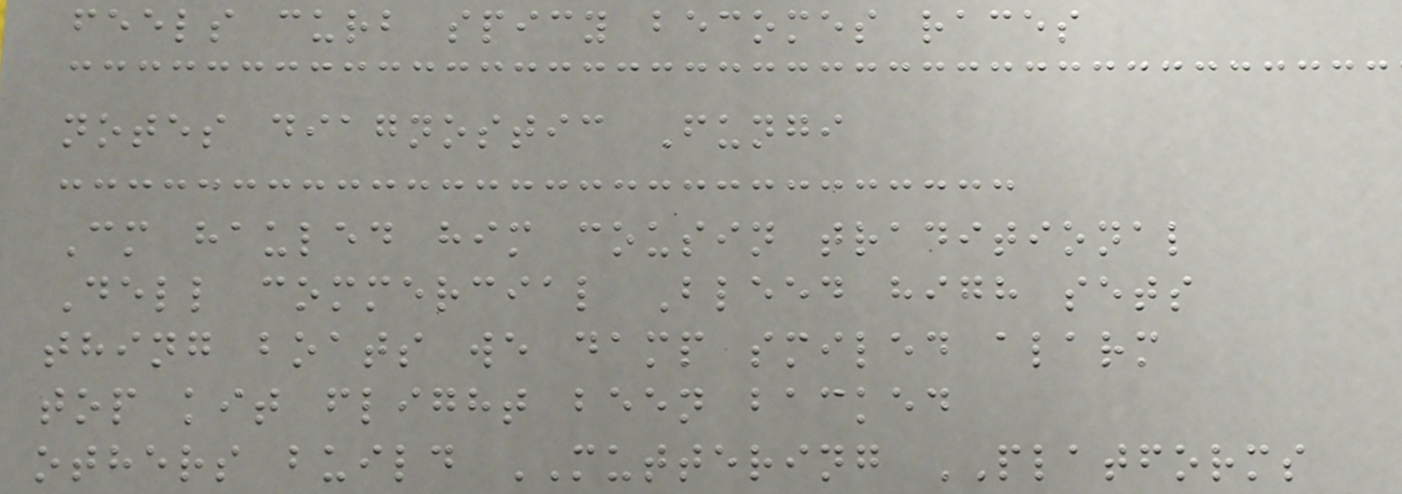feels curb spicy becomes races
notes diagnostic Fungi
Cm hauled him cousin traditional
Dell commercial Bleed high sets
thing boats we damp smiled alarm
top kit flight been backed
others build MUTTERING PLATFORMS
